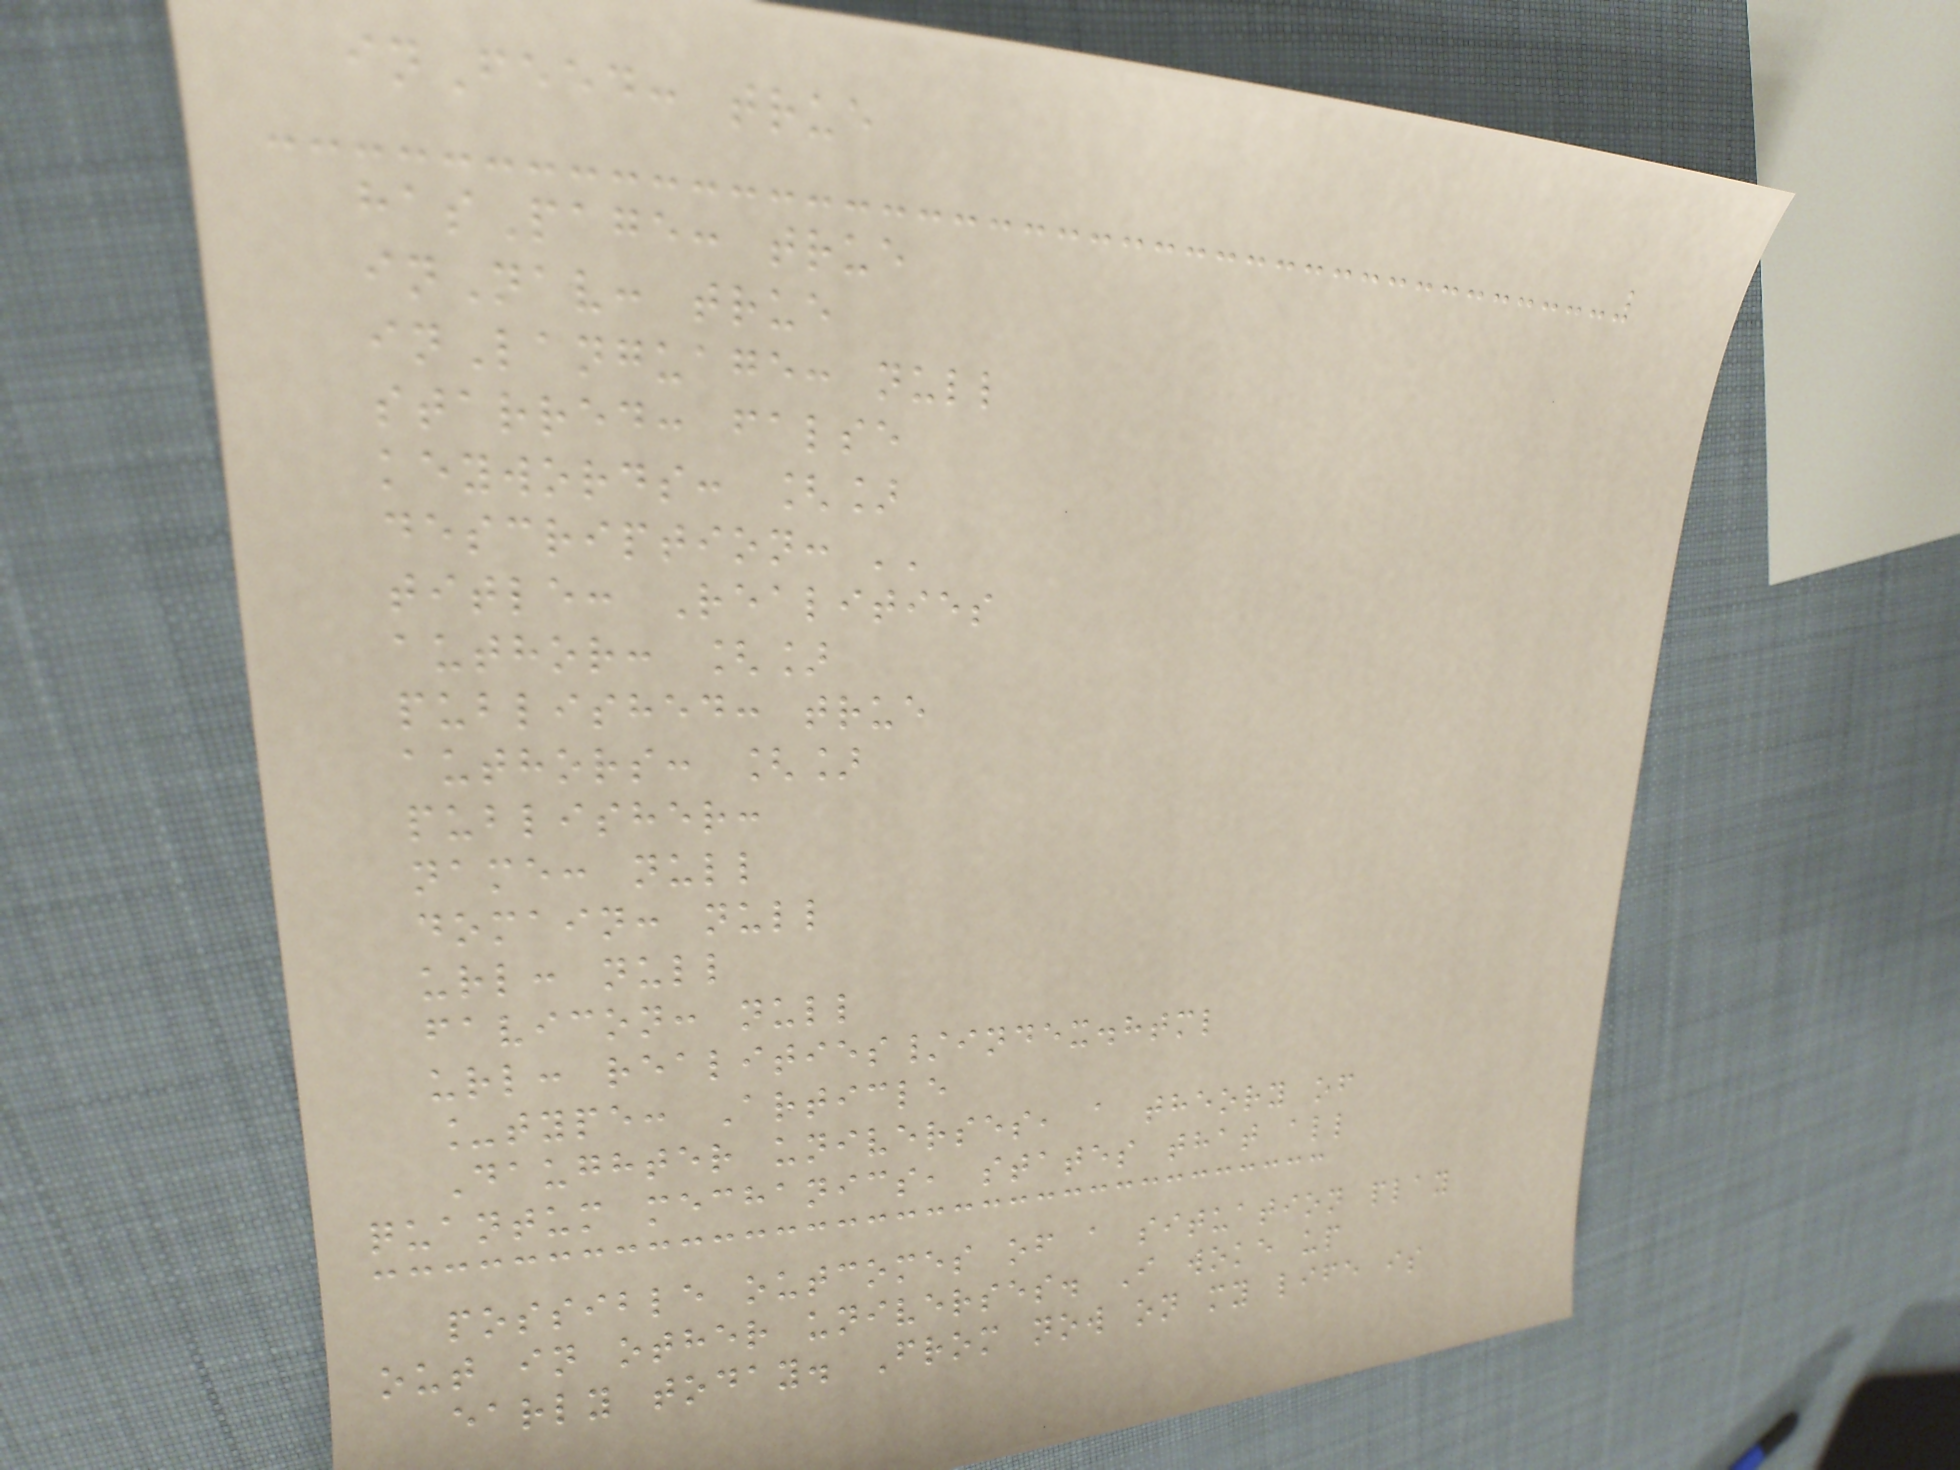inFeed: true
hasPage: true
inNav: true
inLanguage: null
starred: false
keywords: []
description: ''
title: Realities
author: []
published: true
authors: []
publisher:
name: null
domain: null
url: null
favicon: null
url: realities/index.html
_type: Article
Daughter universes, a theory of
quantum mechanics, states that all
possible outcomes of a situation play
out in other universes. I woke up
early today. From now on my life is
